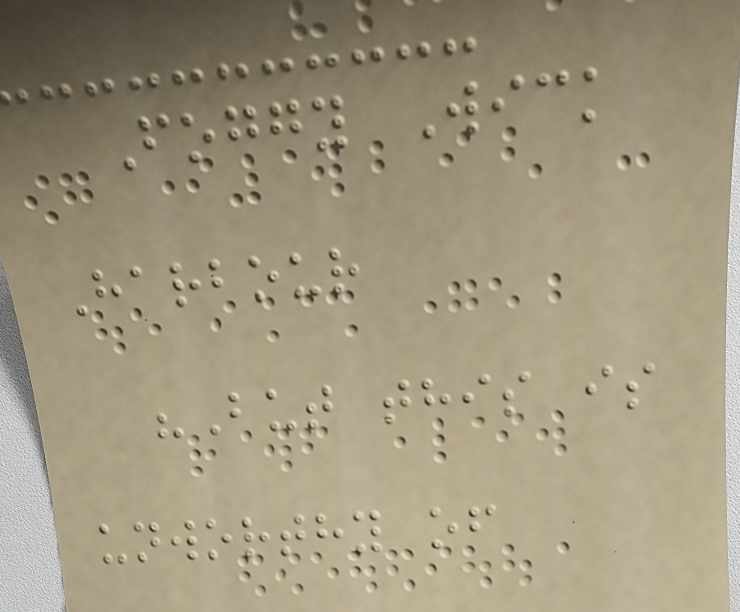Foggy Wick
Harbour
"But this is
unworthy of
